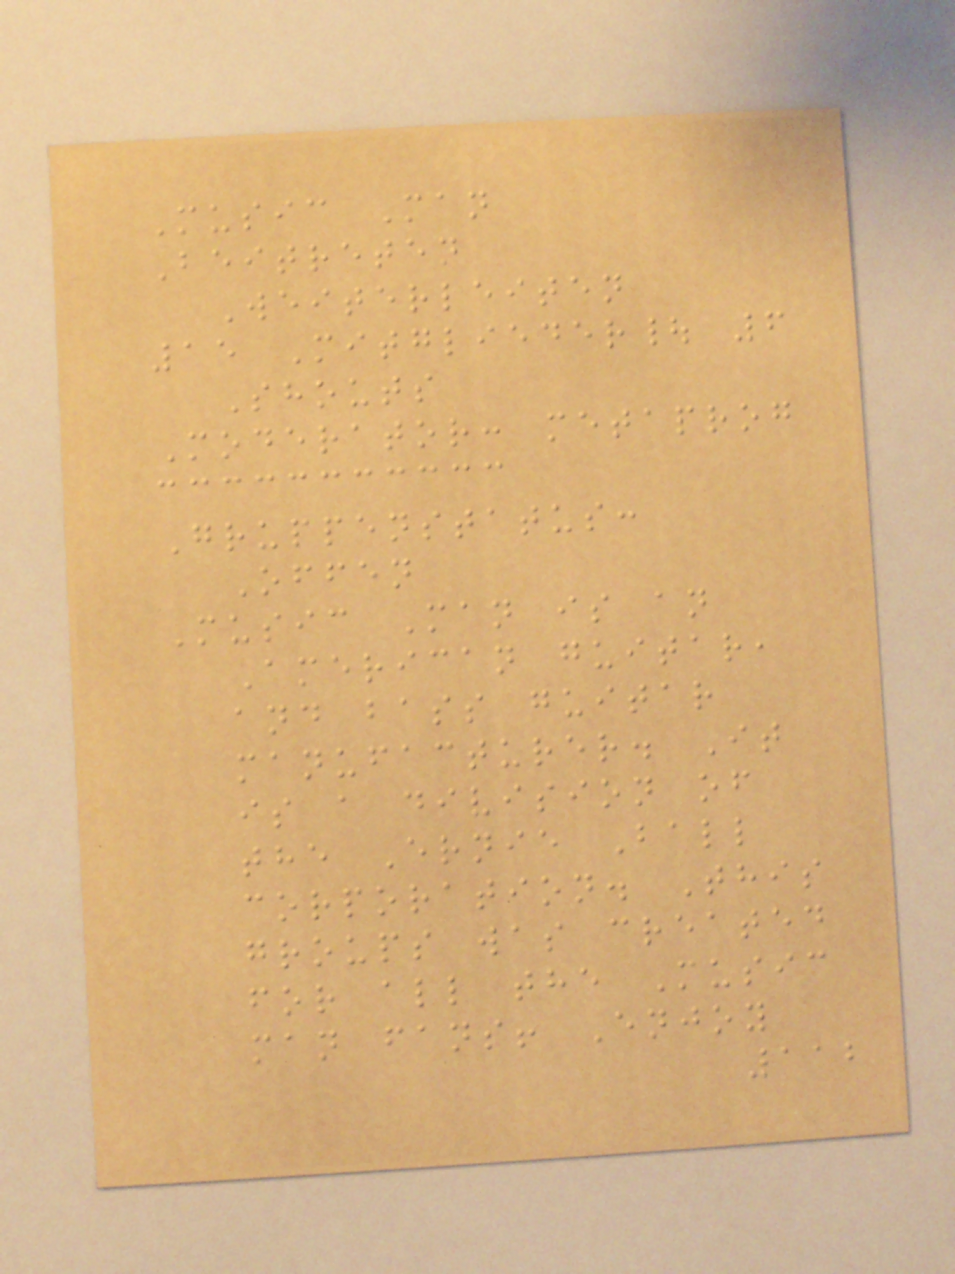Music Man
Beitreten
Weiterleiten
15 Mitglieder| 6
Shouts
Moderator: metaprog
Gruppenstatus:
Offen
Music Man is an
American guitar,
and bass guitar
manufacturer. It
is a division of
the Ernie Ball
corporation. This
groups was created
for all the Music
man fans! Enjoy
112
